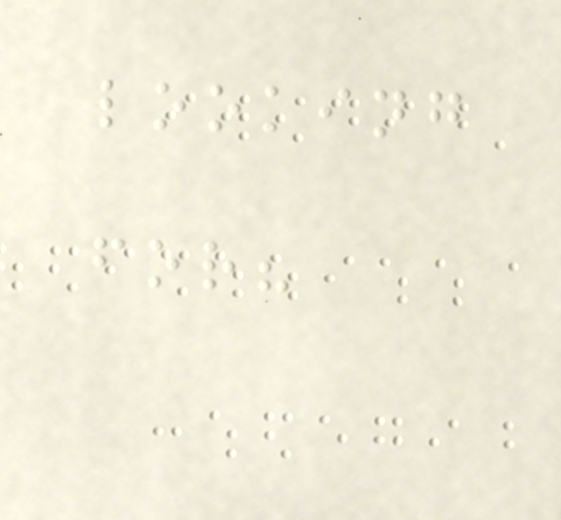looking
for?
